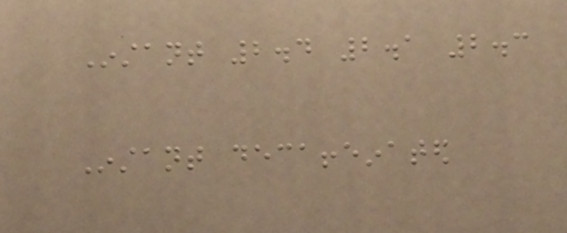Instant 2.4 2.1 2.3
Instant decaffeinated
